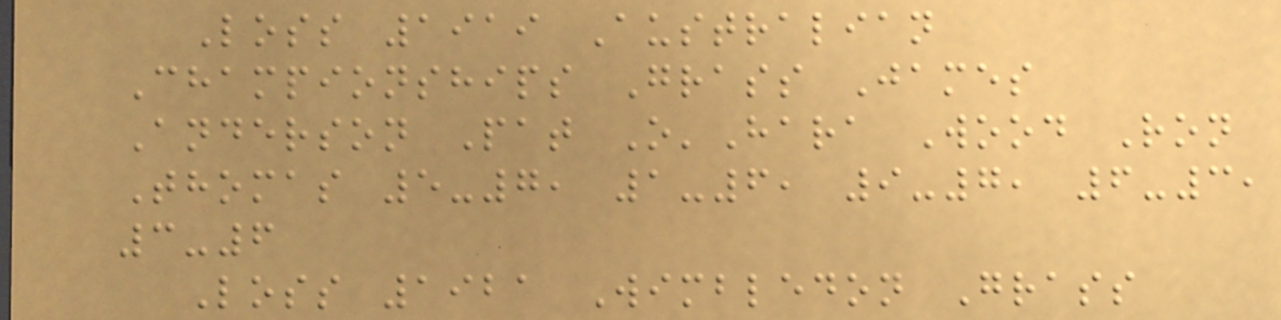Loss 1919 Australian
Championships Grass James
Anderson Pat O'Hara Wood Ron
Thomas 5-7, 1-6, 9-7, 6-3,
3-6
Loss 1921 Wimbledon Grass
